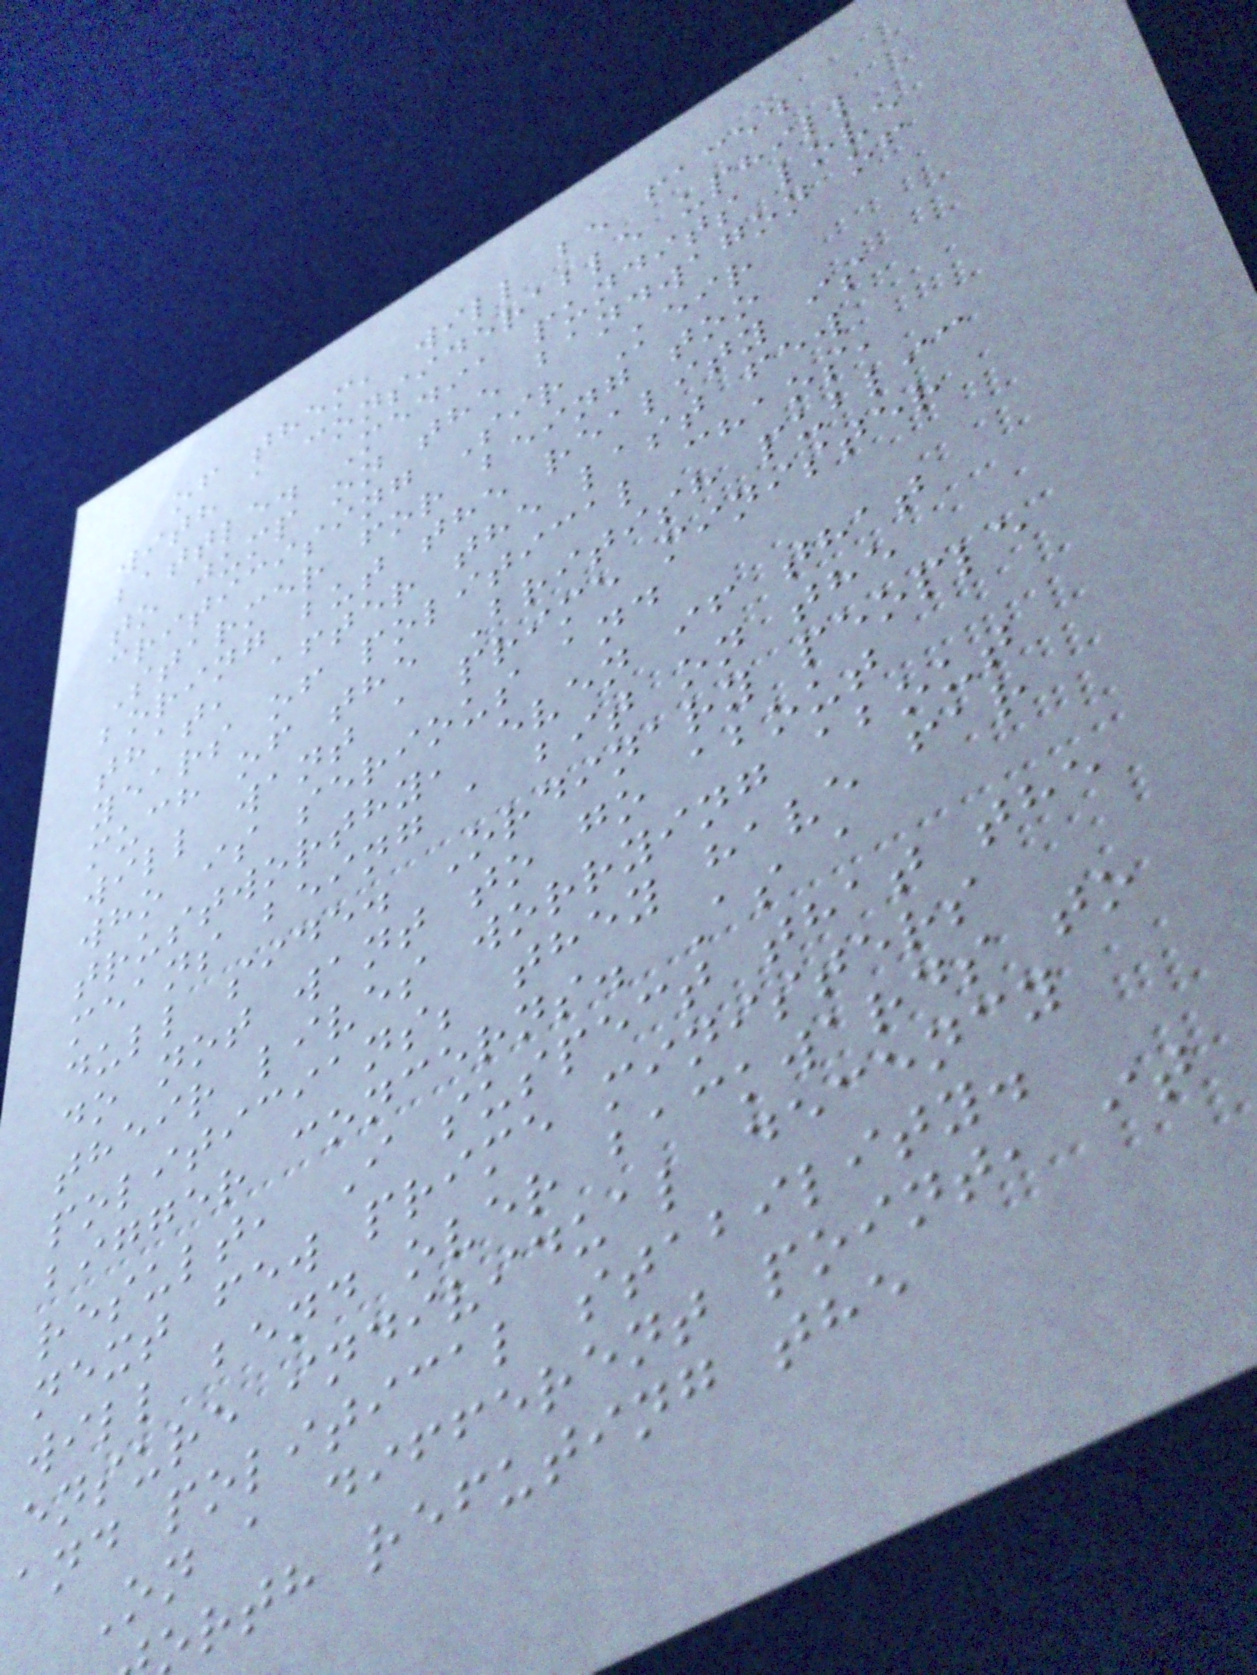of them, will be faced
with a considerable uphill
battle. Media pundits love
to jump on the bandwagon of
criticising Sir Keir
Starmer for being too
boring but the reality is
that, after the last few
years of political chaos,
much of the British public
will want a prime minister
who is serious and
trustworthy, even if that
means being a bit on the
dull side. Ordinary people
do not want to go about
their lives worrying about
politicians; they have far
bigger concerns. As a
result, I suspect that the
next few prime ministers
will bend over backwards to
ensure individual decency
and political stability.
On a different point, it
rth refuting the
